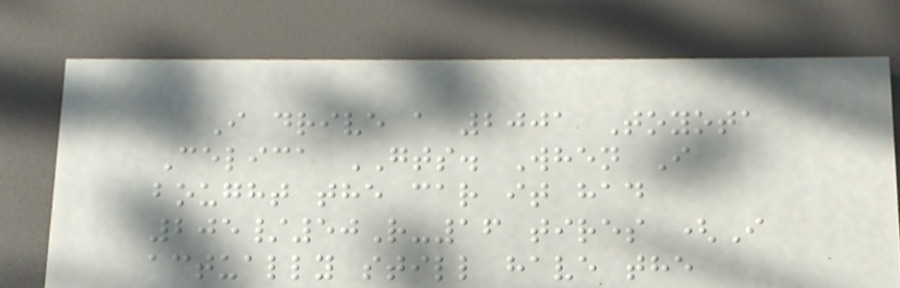I drive a 2001 Toyota
Celica GTS. When I
bought the car it had
205/50R-16 tires (I
actually still have the
